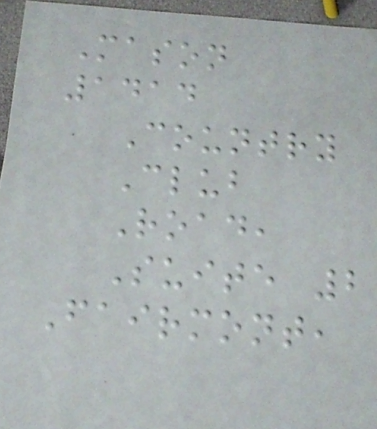Mason
1414
Country
Club
Road,
Suite 2
Fairmont,
